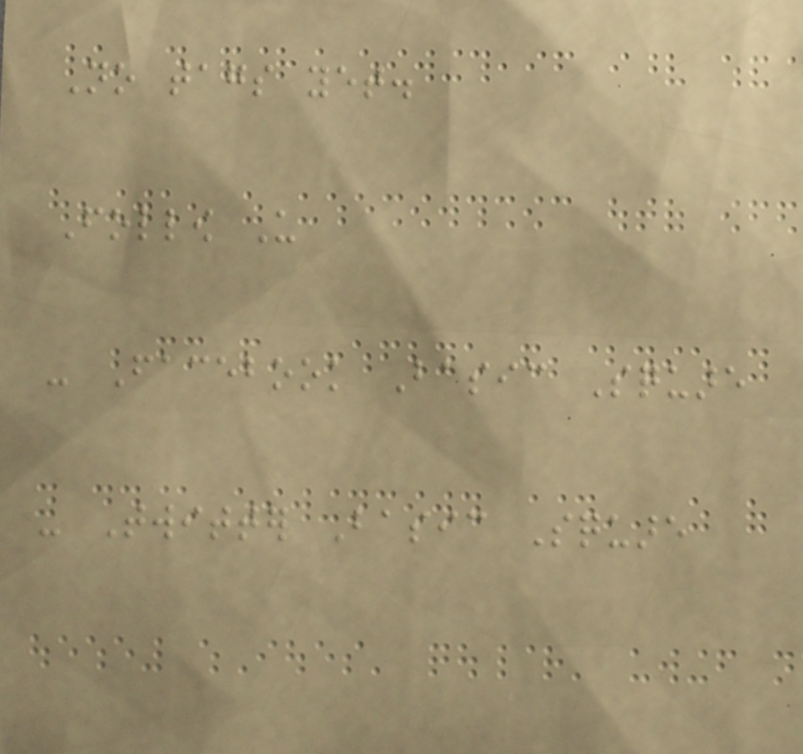No tags yet.
Follow Us
- Facebook Basic Square
- Twitter Basic Square
